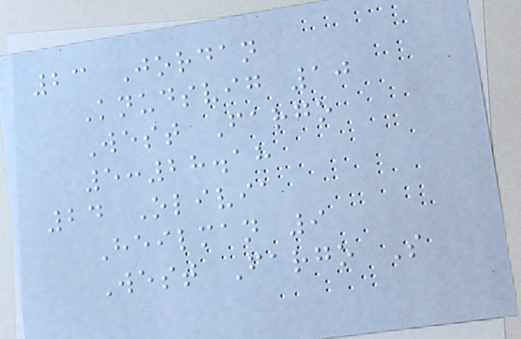23 Jordan
Knudsvig 10
West Fargo
5:28.18
24 Olivia
Heilman 9
West Fargo S
